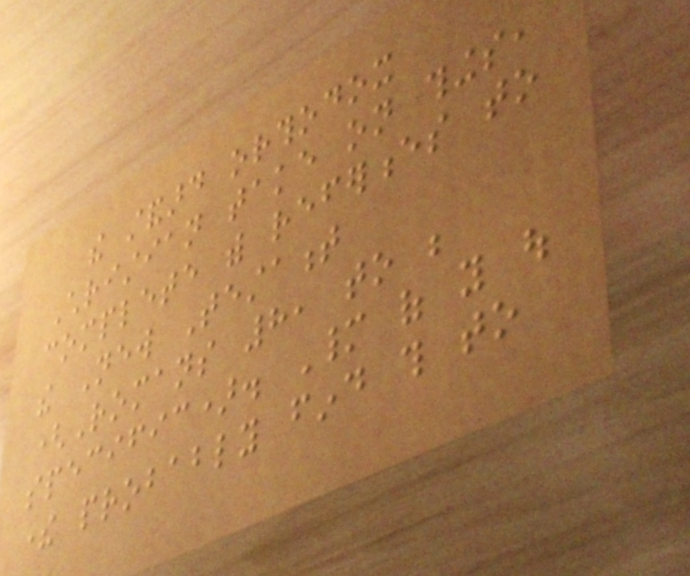the standard orthodox
Christian take on things,
complete with references to
the New Testament
(Romans 8, to be
specific). Many of you out
there probably find this to
